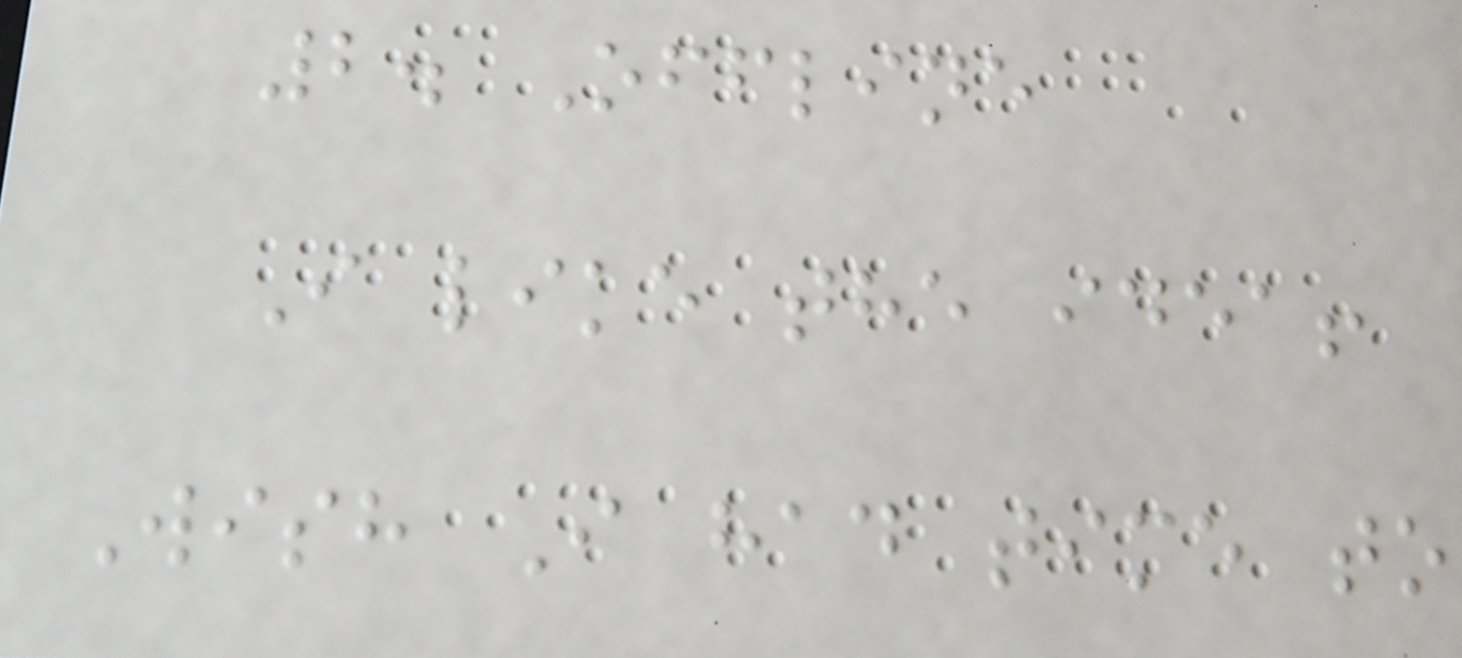2. Offline
I like the idea!
Wish I had time to
